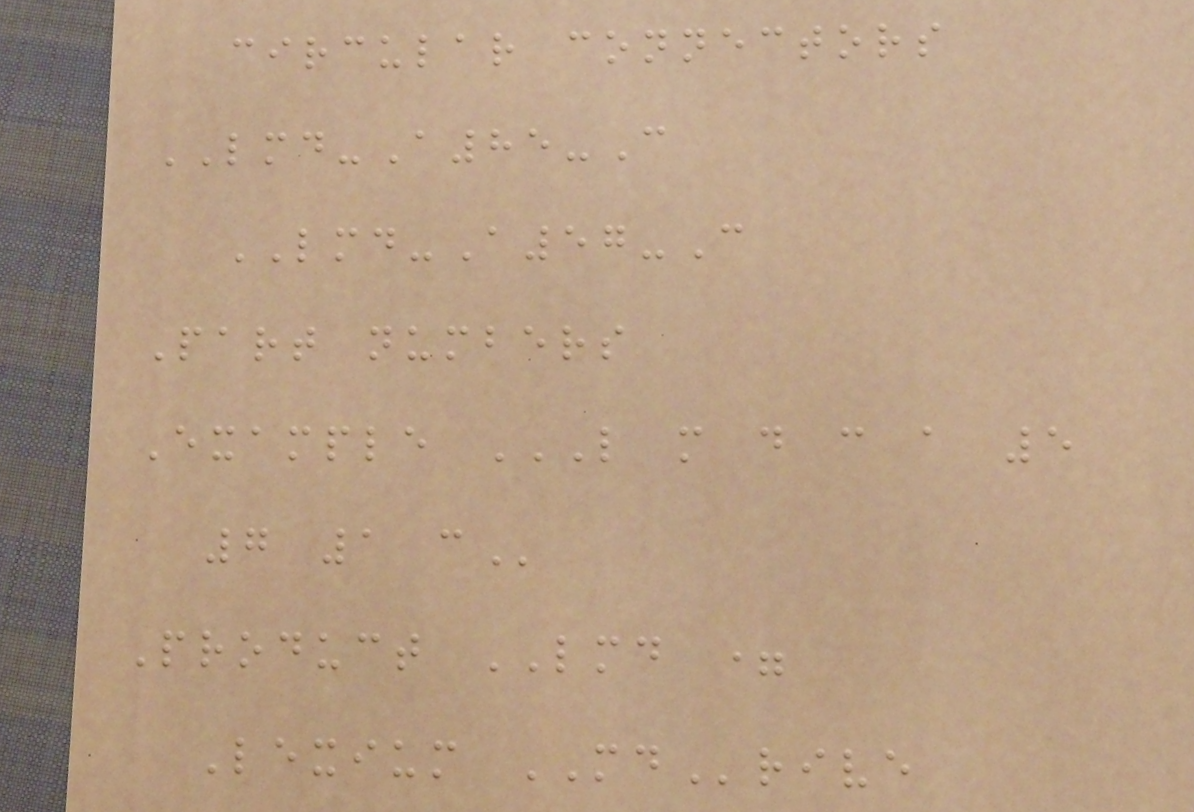circular connectors
LMD-A85-C
LMD-A57-C
Part numbers
Example L M D C A 5
7 1 C
Product LMD =
Lexium MDrive
